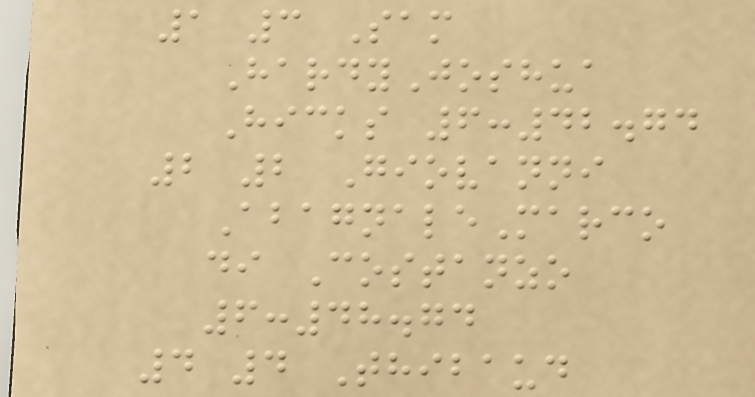1 3 Sam
HardyJoshua
Hicks 6:42.74
2 2 Giovanni
AbagnaleMarco
di Costanzo
6:48.74
4 4 Thibaud
